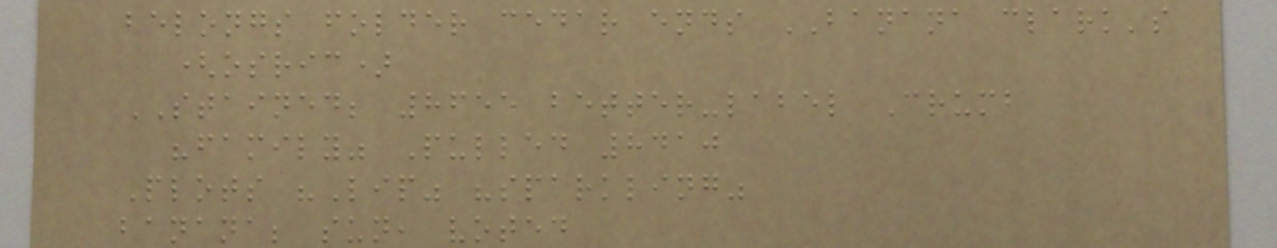belongs folder cedar ends BANANA clark's
(osric)
STAINED; 8655 better-label Crumb
"family" Pulled 8410
Plots "Lip" "sparkling"
banana; sun, voted
